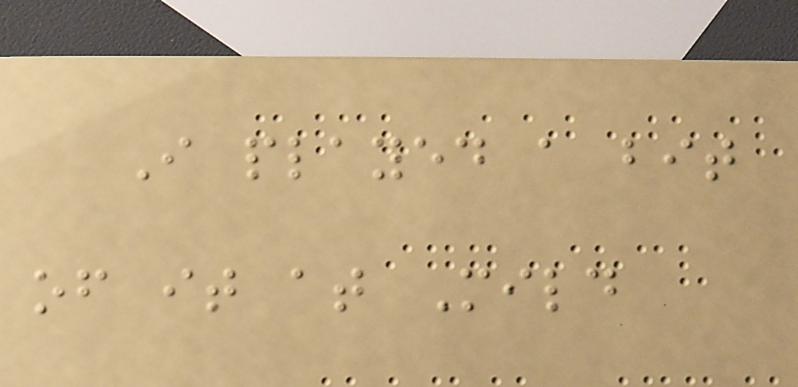I played a bit
of it at Mild
